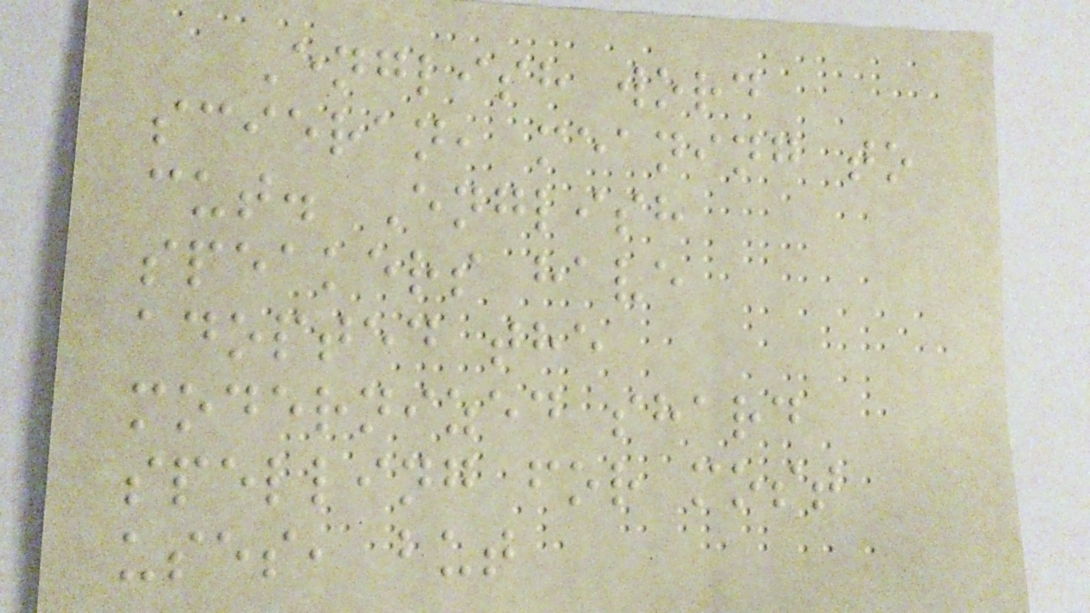English word
scieran, meaning to
cut. English
speakers have
adopted the
modernized shard
spelling for most
uses, but
